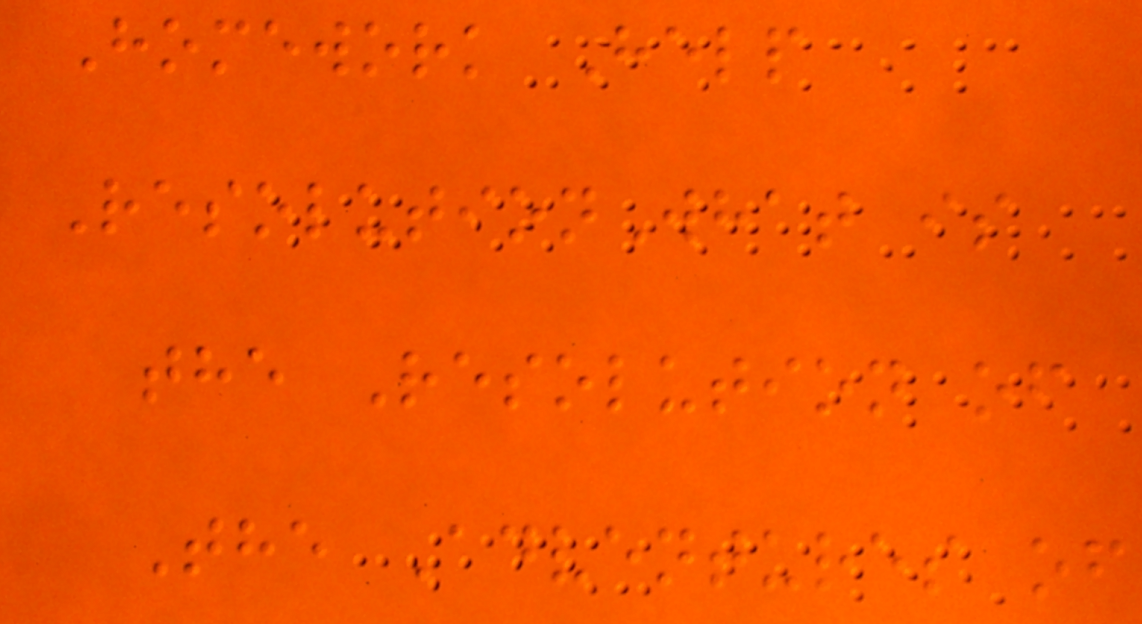Homework Help
ResolutionWhat is
the Resolution of
The Adventures of
